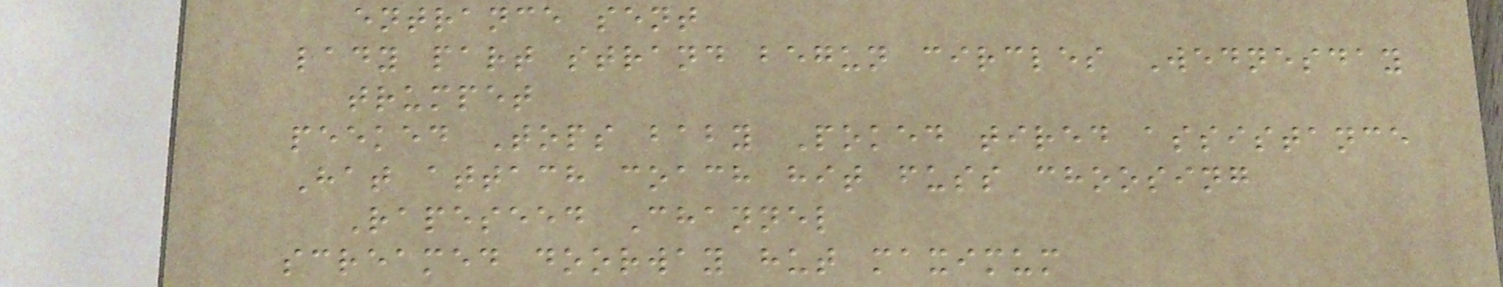entrance sent
lady part strand begun circles Wednesday
trumpet
peeked Tops baby Poked tired assistance
Hat attach coach hit fuss choosing
Rapeseed Channel
screamed doorway hut maximum
